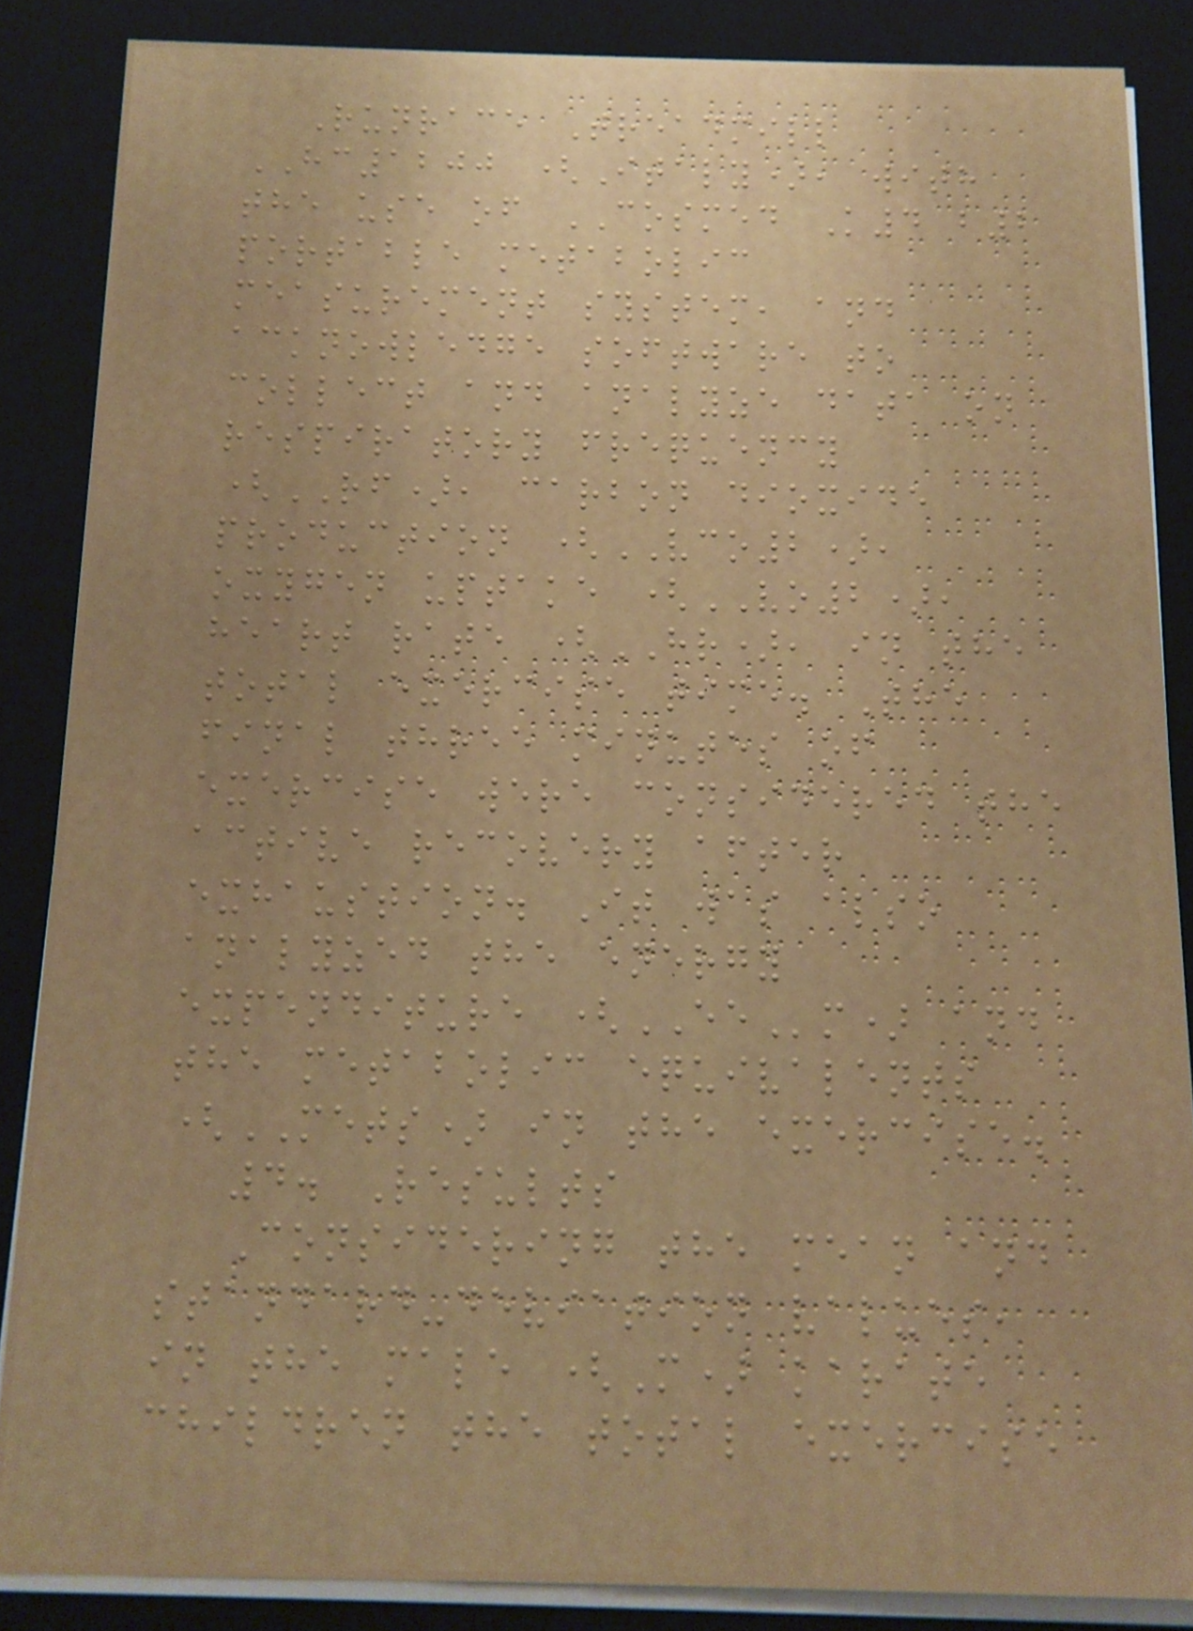Runrace Treadmill
HC1200 (Italy), with
the use of COSMED K4 b2
portable metabolic
measurement system, and
acknowledge software to
collect and analyze data on
respiratory frequency
(RF), carbon dioxide
production (VCO2),
oxygen uptake (VO2),
heart rate (HR), in the
total exercise time. The
final three minutes of
exercise were considered the
active recovery after
exhaustion. It was also
analyzed the energy
expenditure (EEm) and
the metabolic equivalents
(METS) in the exercise.
4. Results
Considering the mean and
standard-deviation values,
in the male (M) karate
children the total exercise
